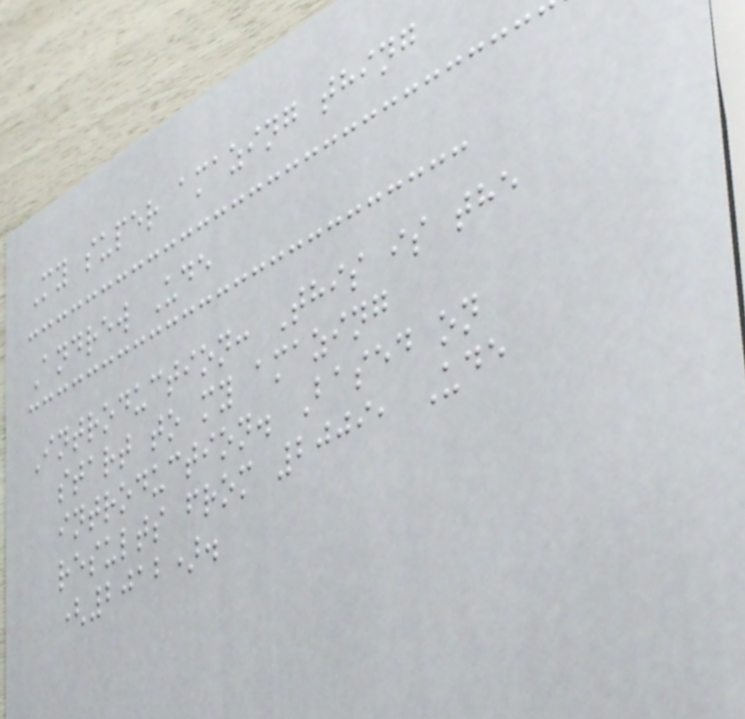My super amazing thing
Andrew Ude
Introduction: This is the
start to my amazing
introduction. Based on
results from 2009, Ude
(2012).
